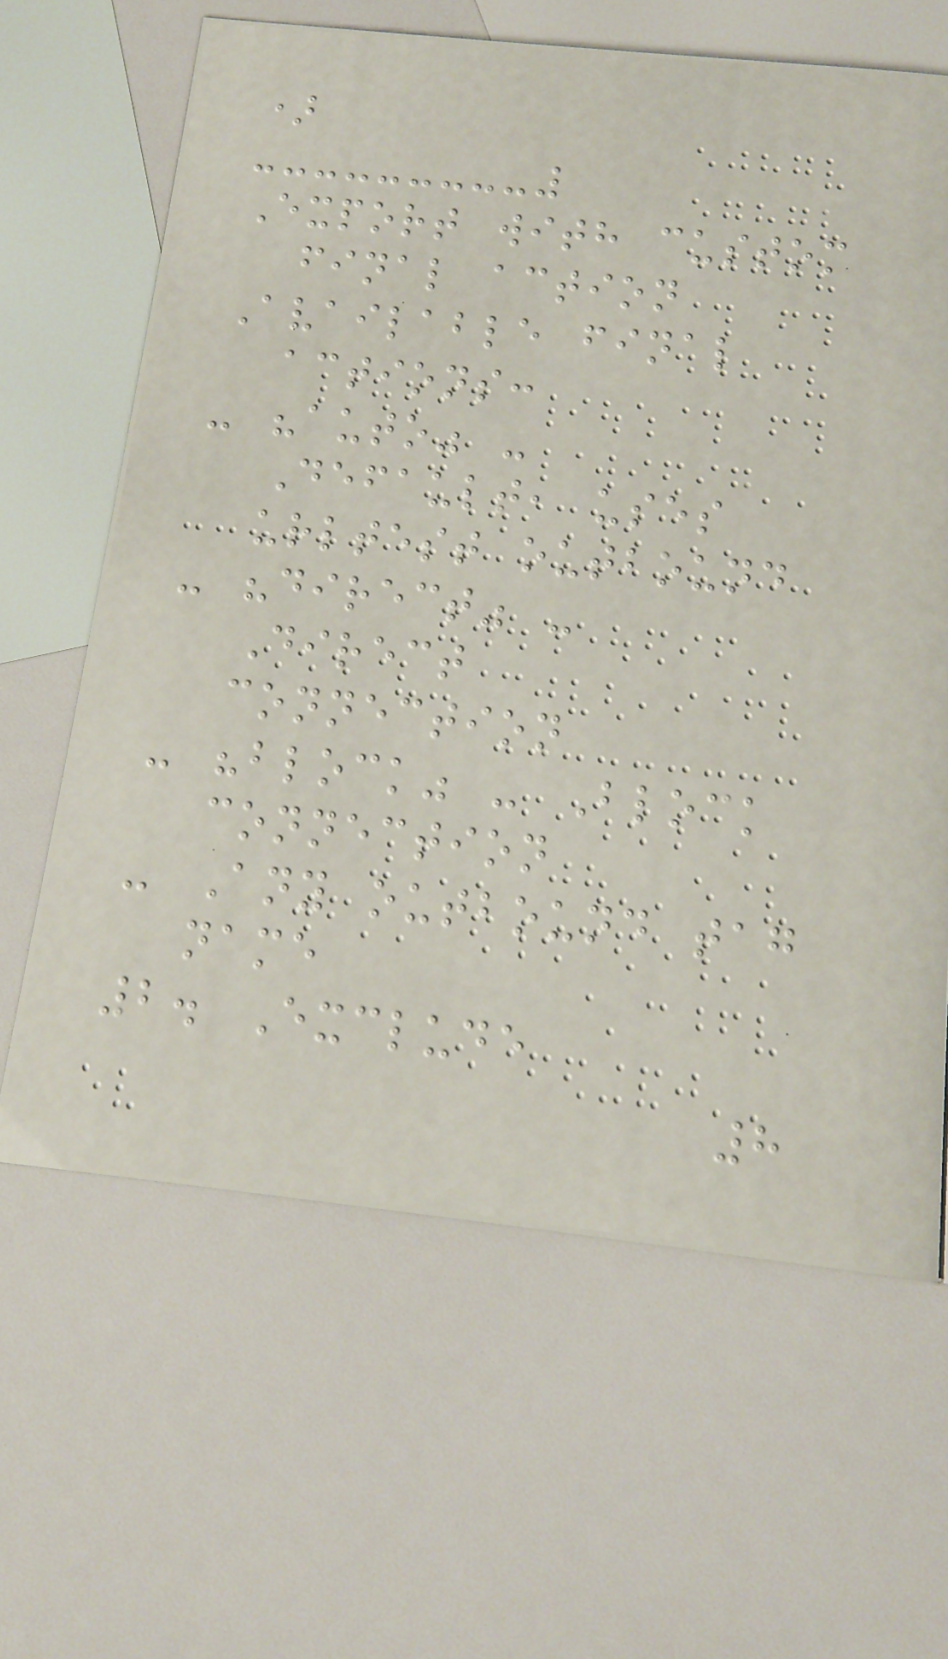)
Export with custom
final action
Available final
actions:
- "auto" -
Default, uses
urltest outbound
- "direct" -
Direct
connection
- "block" - Block
connection
- Any outbound tag
name
2. Exclude
8
